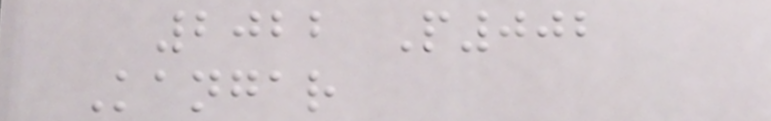2022 P002
Kangar
